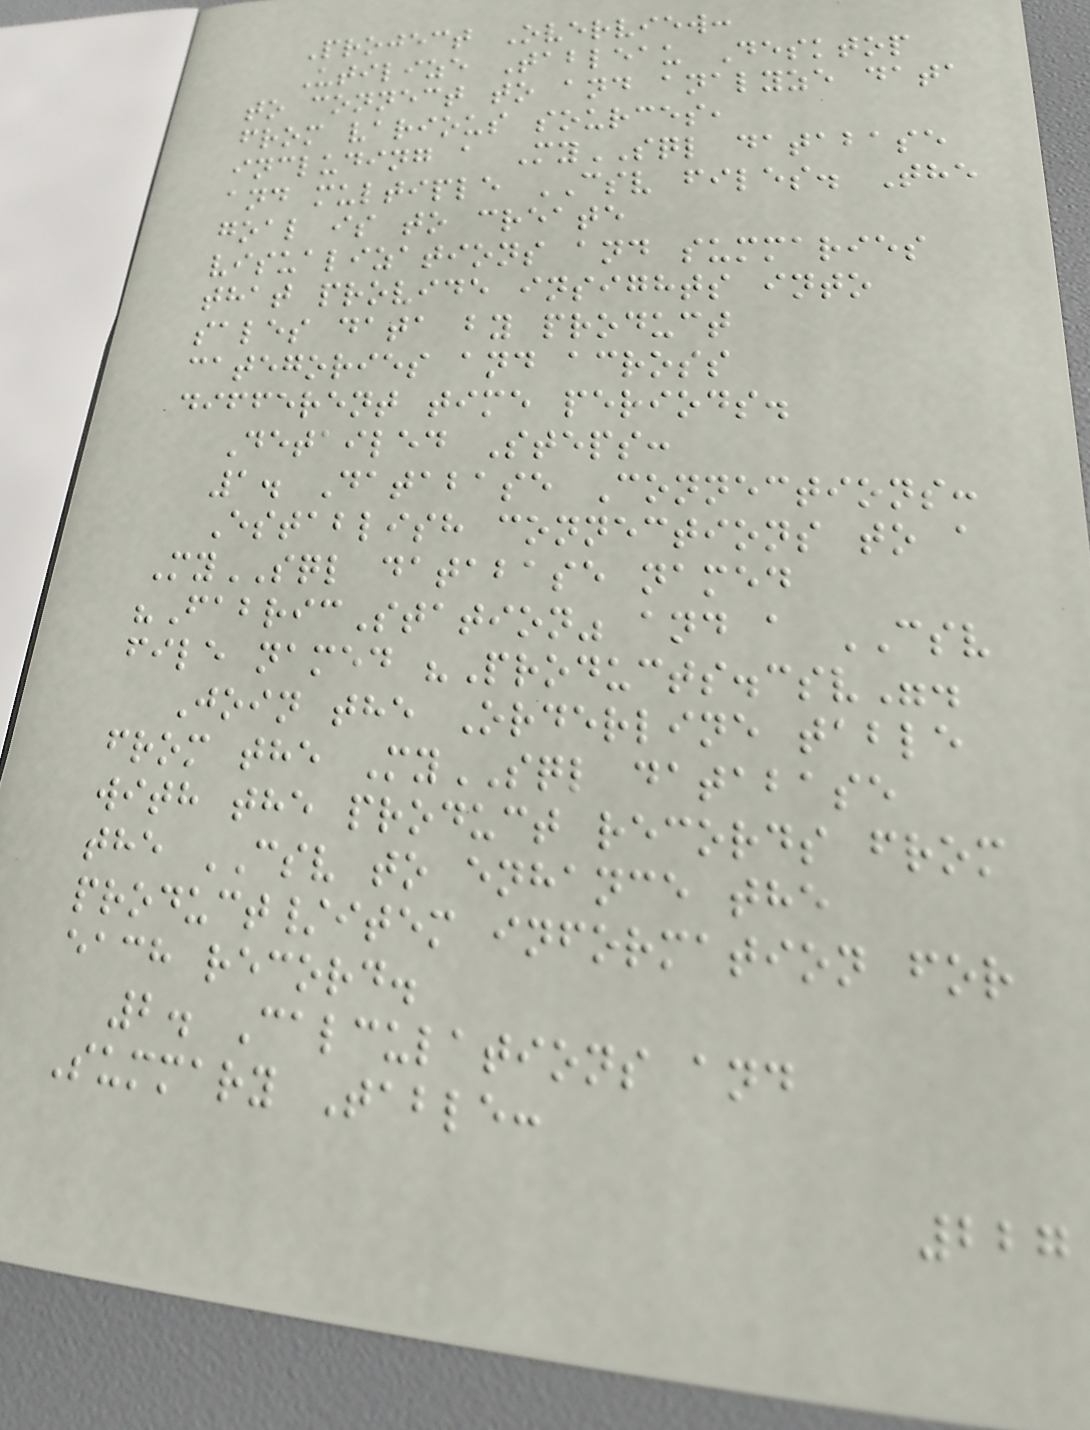Project Overview:
Utilize Tableau Desktop
to connect to and analyze data
from various sources,
including a MySQL database
and multiple CSV files. The
goal is to create
visualizations and summaries
that provide insights into
sales data by product
categories and across
different time periods.
Detailed Steps:
1. Database Connections:
Establish connections to a
MySQL database named
"FabricStation" and a CSV
file named "Products.csv".
Join the Orderline table
from the MySQL database
with the product records from
the CSV to enhance the
product/item information for
each record.
2. Calculations and
Summary Table:
227
